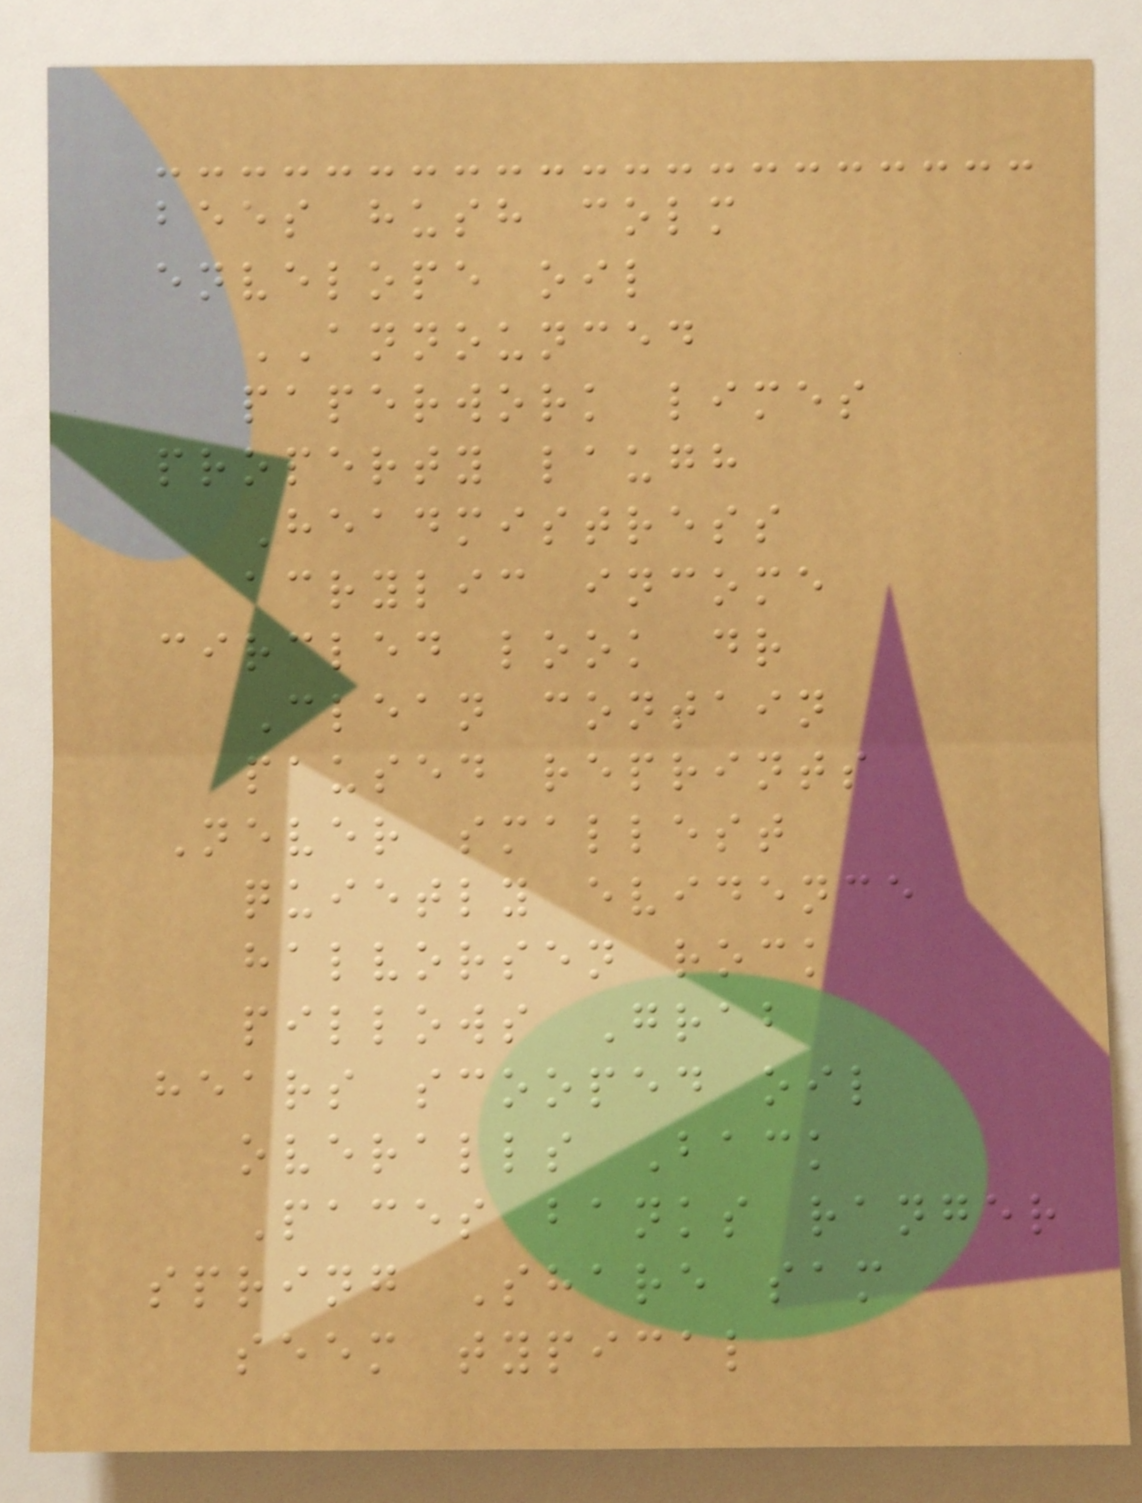bees hush colm
envelope oil
ANNOUNCED
paperwork limes
property laugh
Headmistress
acrylic income
circled look dr
Clean contain
paused reprints
Never smallest
quietly evidence
halvorsen rock
pillows Grab
hears scooped oil
overalls Back
Paces banks ranger
spring Share sam
seem typical
